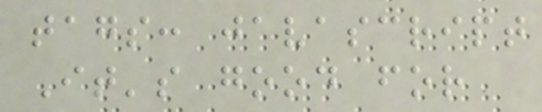tags: javascript
It's good for
